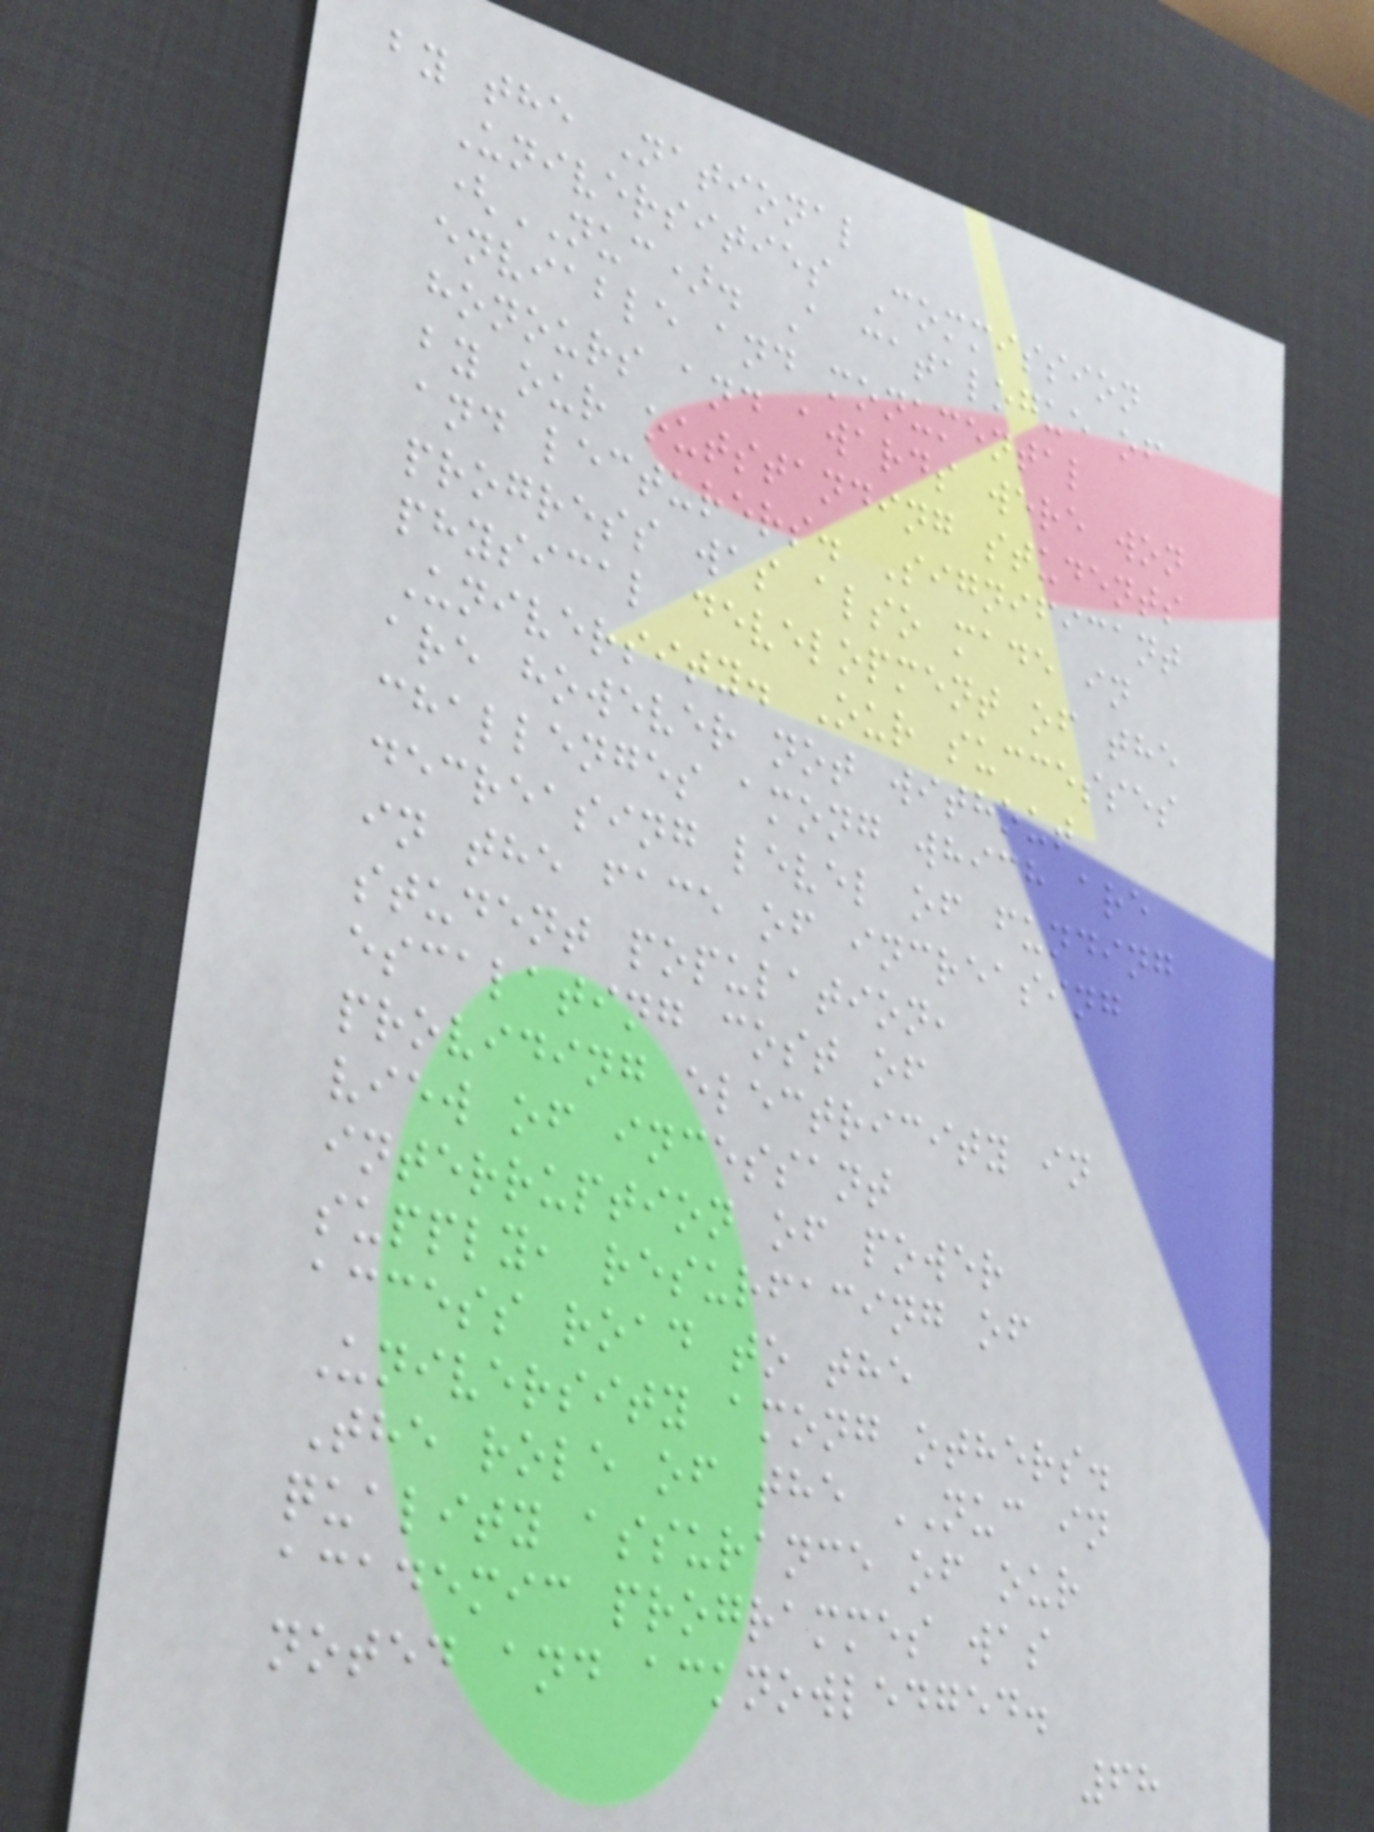by the National
Universities Commission
(NUC). A catalogue of
enviable and monumental
honours and awards were won
by our outstanding students
and lecturers. Significant
progress was also made in
physical development of the
University. Our successes
are however not without
challenges among which are
decreasing level of funding
in the face of increasing
student population,
escalating cost of
providing electricity in
view of incessant
interruption of power
supply, resurfacing of
access road to the
University among others.
The role of the NUC in
quality assurance of our
academic programmes was
noted and acknowledged.
68
